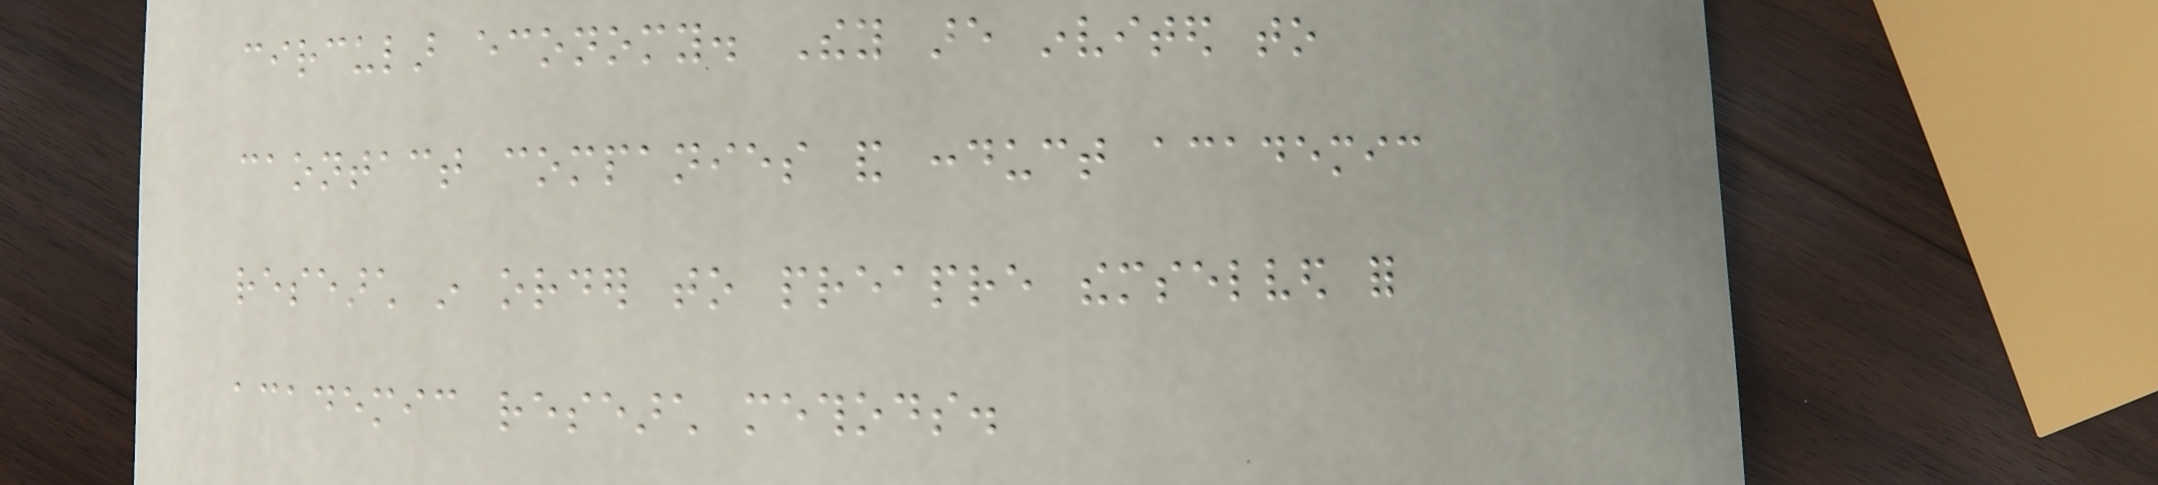circular economy. They are invited to
caontact companies and conduct academic
research in order to preapre themselved for
academic research methods.
